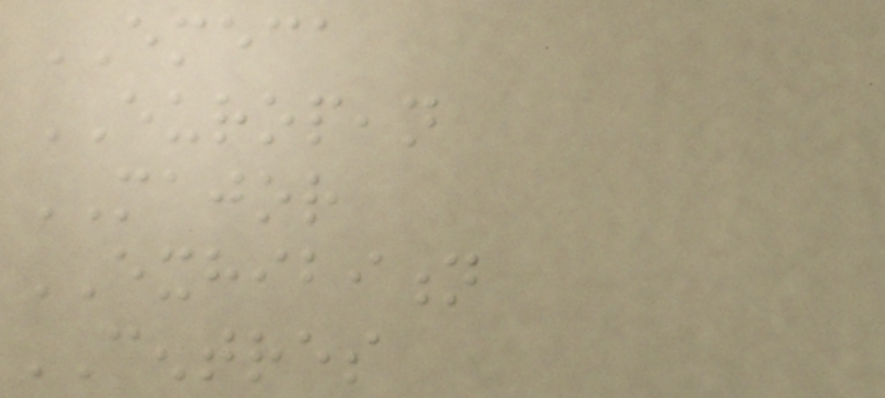EMECA
EUROPEAN
MAJOR
EXHIBITION
CENTRES
